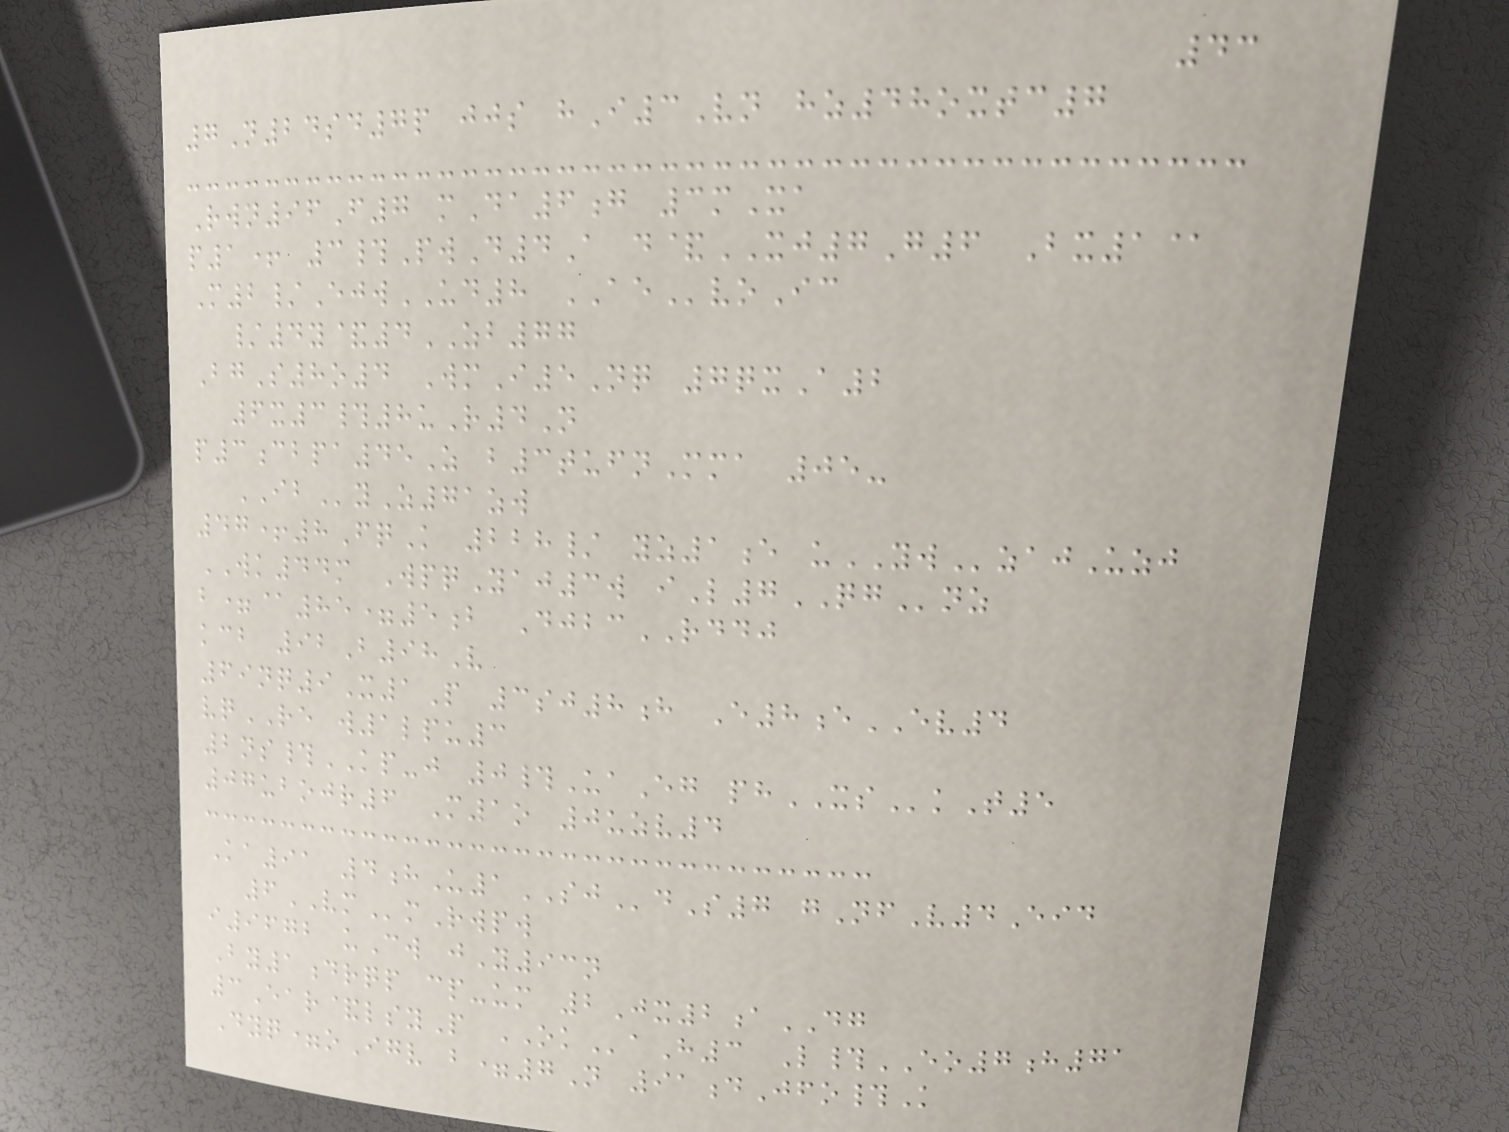43
7N24sd7p jjs hI3Vn hz48oxtc7
Rwn96F7 mDa6g 3mXa
p1+ 3#PwD4A d&XJ7G6 Bx1@
M2/EjwUD8 AEvoIc
/4y&4ZB77
BgS8o4 WmI5Nq 7qxA2
6x3#8uR4N
p3cbpa45Z b3tufnMma 05-
IByZ71zw
47+8FqK 228/ yz1e uYWzajUzj
WK44m WpqYaj3w iL7QGnz
b=@85=5b DjbcRDDJ
kcb 92B98V
69nq9X1P 3sj8h E8eEV4
vqRE w1lpu3
2ns#KP-j 0#UaEg phXSkT5
07ubojr6 M1o 0uzv4
Ka91 4hU1SJdS7 gNfV4Eid
6VMmRwpw
i9672 uCw jY93n
By1drqp cp-um 2Jx2aDG
3Ear&lsyP OKaH3 L#EO7h71
Dyq=oIgv b=7N 91dJfo#K
